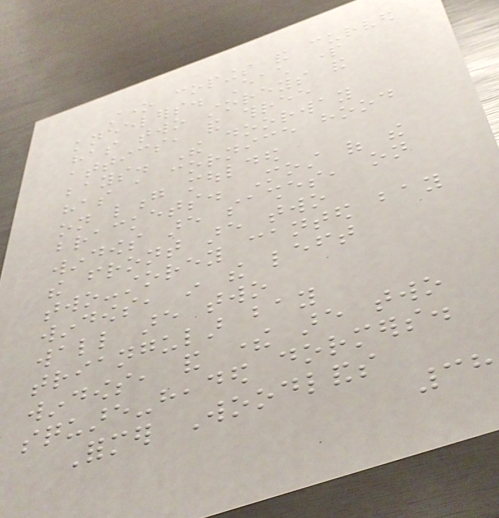stone copings and curved
kneelers. Each part
has two storeys and
attics, and three
bays. The doorway
has a cornice hood
on long moulded
brackets. Most of the
windows are sashes, on
the front are two
two-storey canted bay
windows, in the left
wall are two
triangular bay
windows, and there are two
square-headed dormers.
Former Woodlands
38
